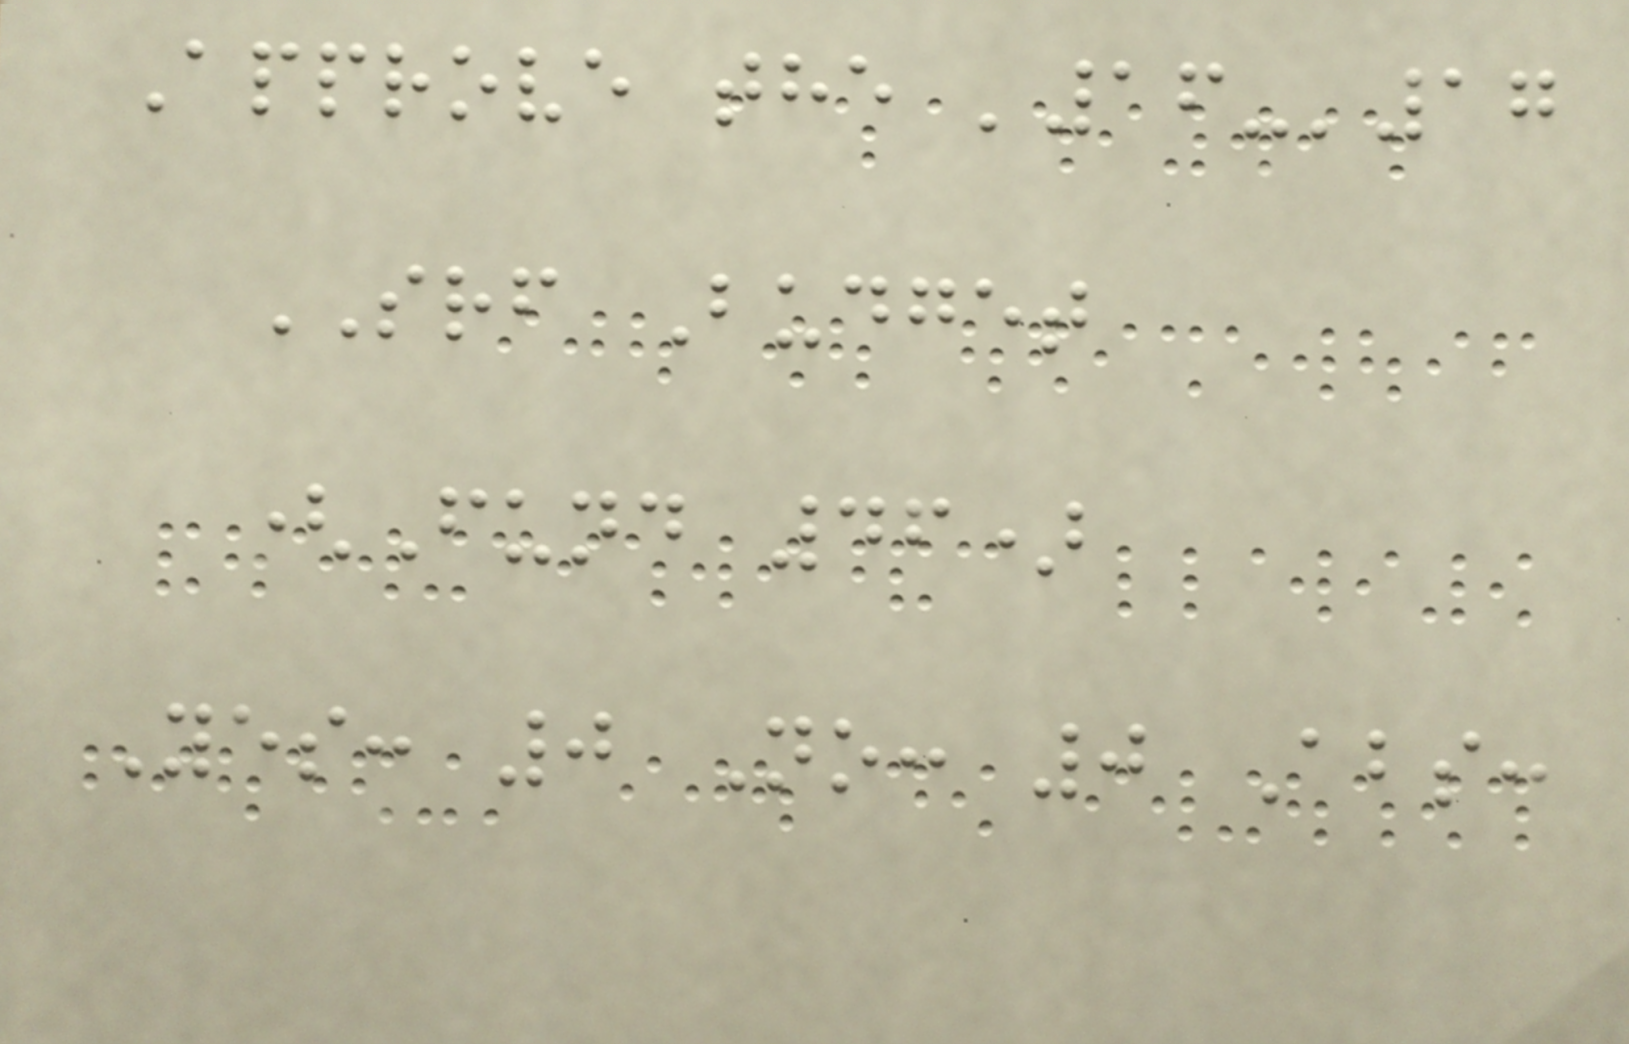Approve the '16-'17
SRF Budget
(Fund 46)
Yes: 0 No: 0 Abs:
